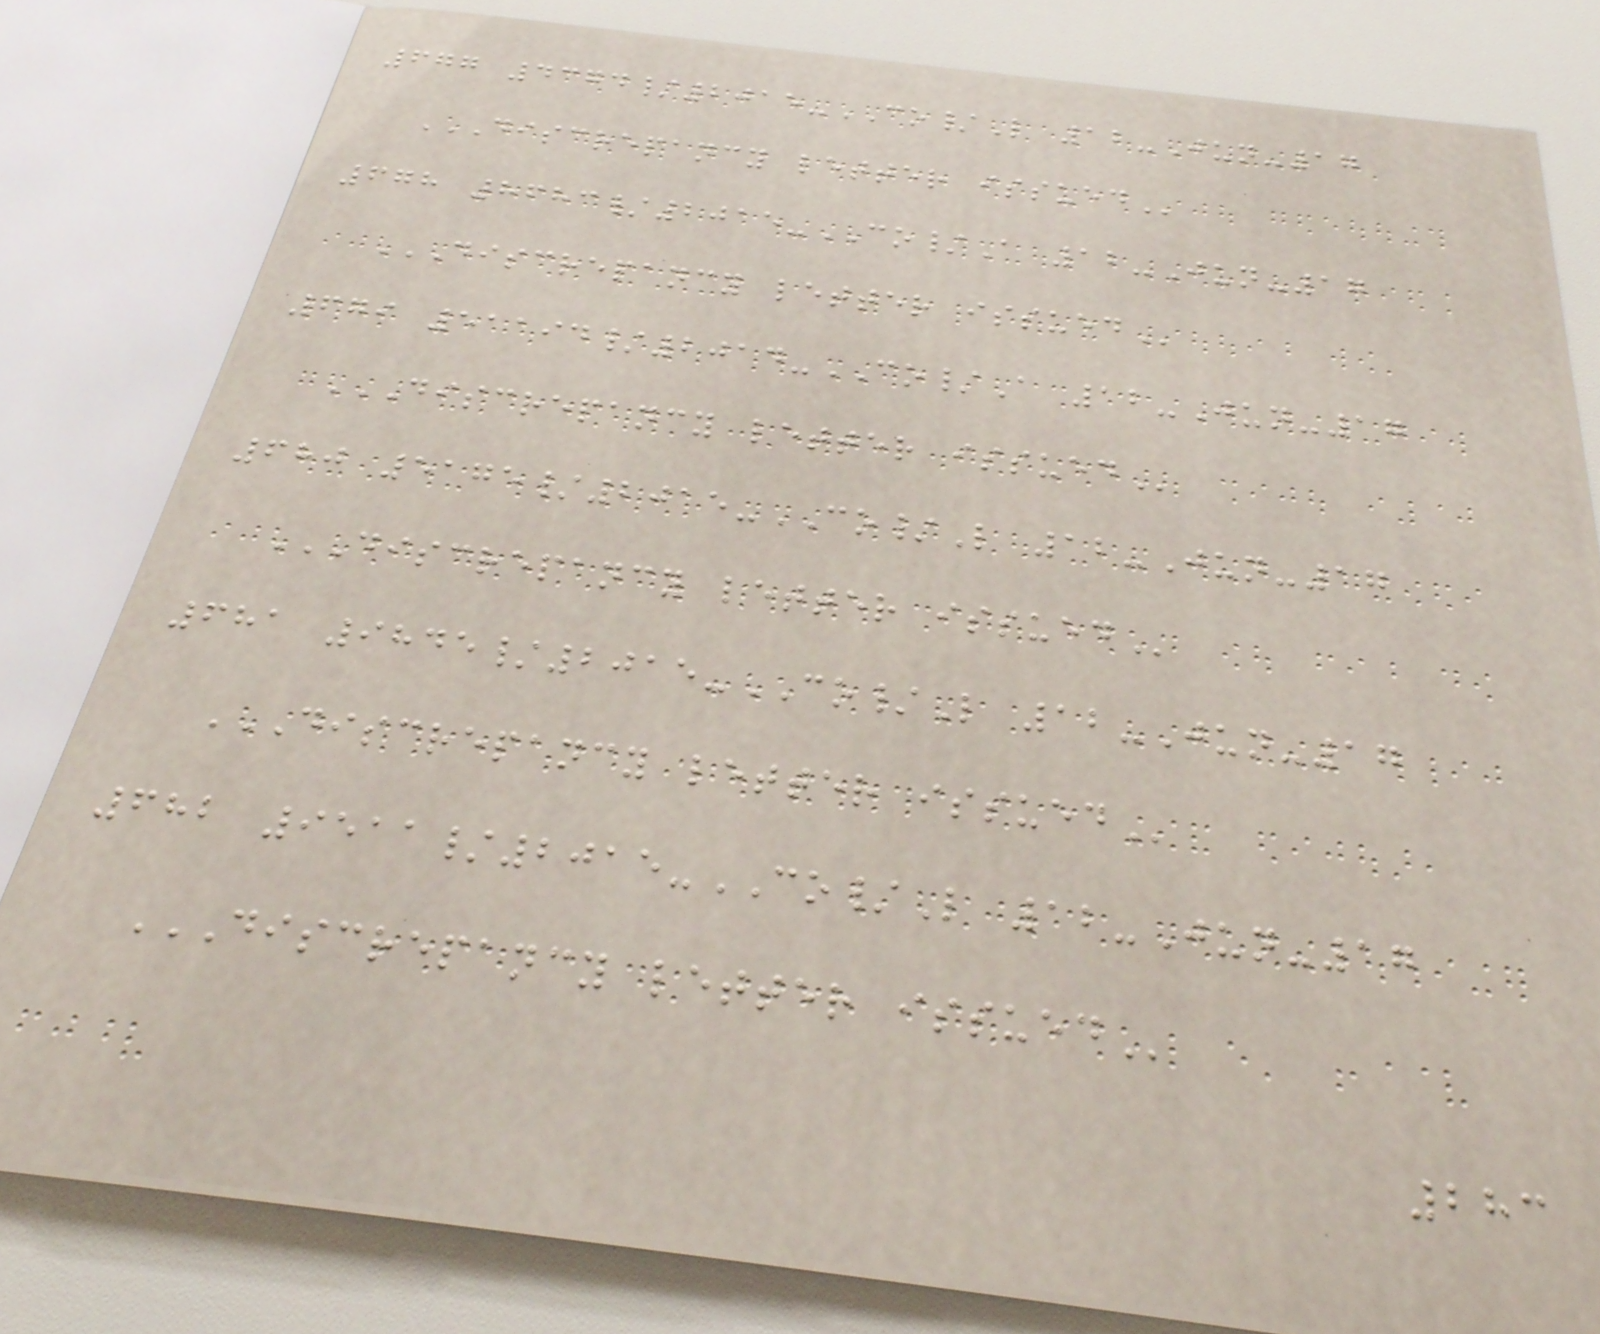677 4374/2015-CO/L 12-Jun-17
DISCREPANCY LETTER ISSUED
678 8683/2015-CO/A 12-Jun-17
DISCREPANCY LETTER ISSUED
679 51194/2014-CO/A 12-Jun-17
DISCREPANCY LETTER ISSUED
680 5175/2015-CO/L 12-Jun-17
DISCREPANCY LETTER ISSUED
681 9845/2015-CO/L 12-Jun-17
DISCREPANCY LETTER ISSUED
682 9511/2015-CO/L 12-Jun-17
DISCREPANCY LETTER ISSUED
283
